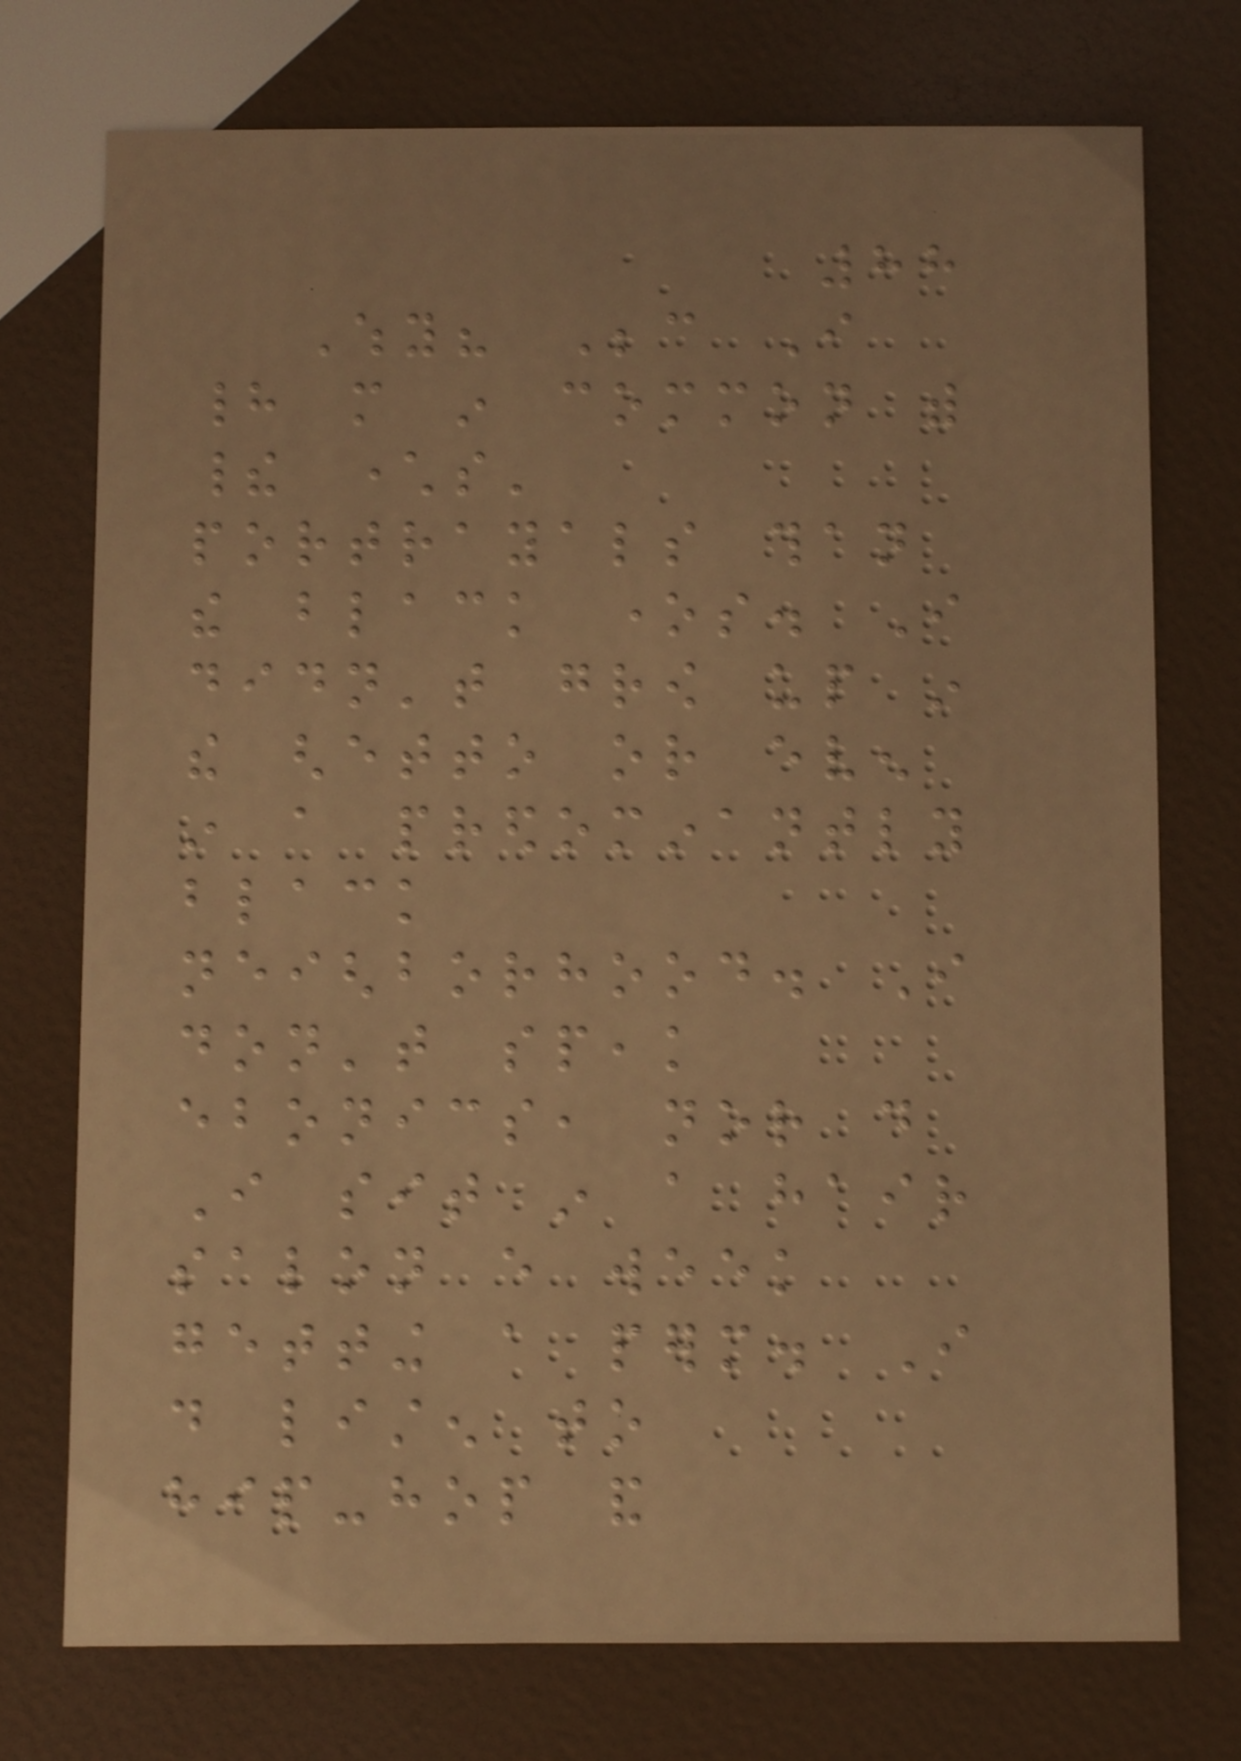88
Why? Because I
had more in common with
their characters'
portrayals than
the black ones. I
didn't grow up in
the ghetto or even
in a predominantly
black
neighborhood. I
don't speak
ebonics, nor do
I sit in a hair
salon every week
getting a perm. I
do listen to
hip-hop and
